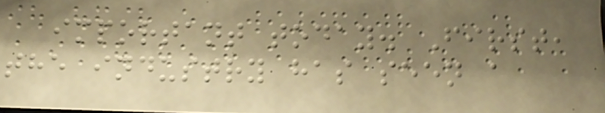important today. First,
the industry has seen a
